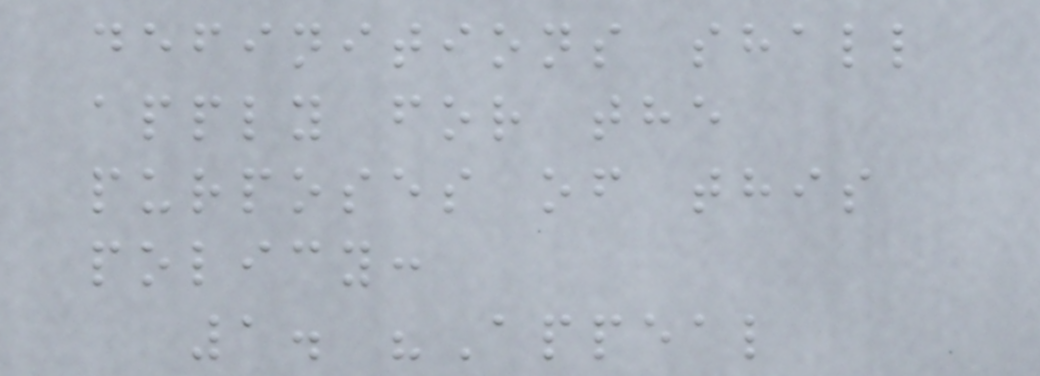definitions shall
apply for the
purposes of this
policy:
1. "Appeal
